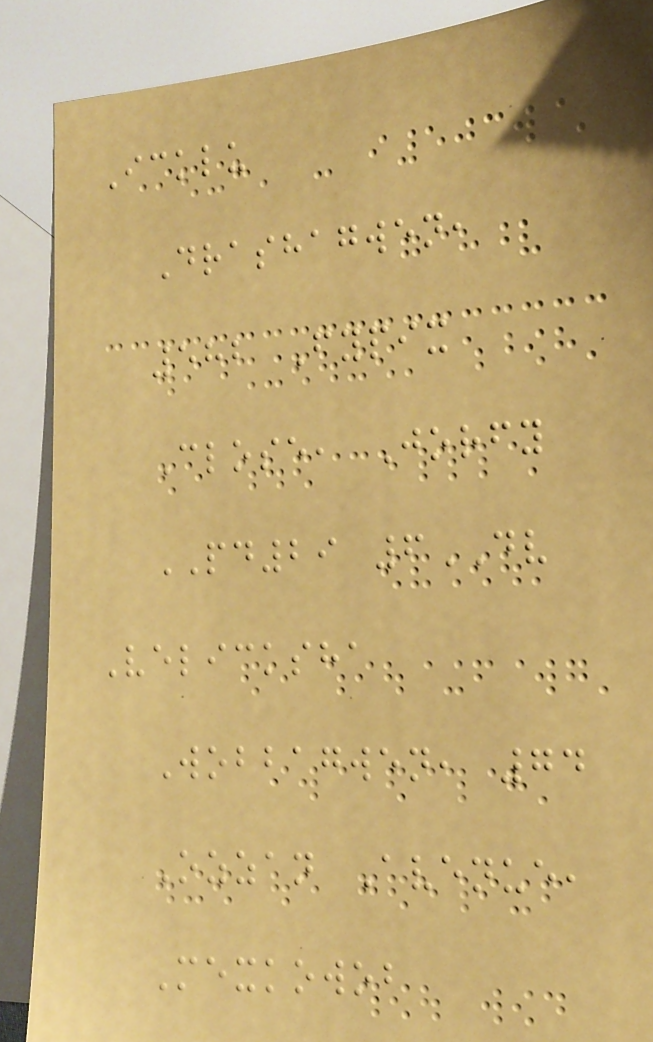Icklu
Drashagwen,
582 Fypix
Close, Jorfy
PD29 6DV
Velicksha
Wobbagwen, 74
Ozzan Avenue,
Mexkowob
